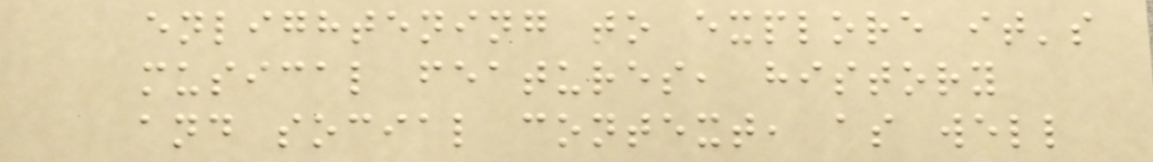enlightening to explore it's
musical features, history
and social context, as well
